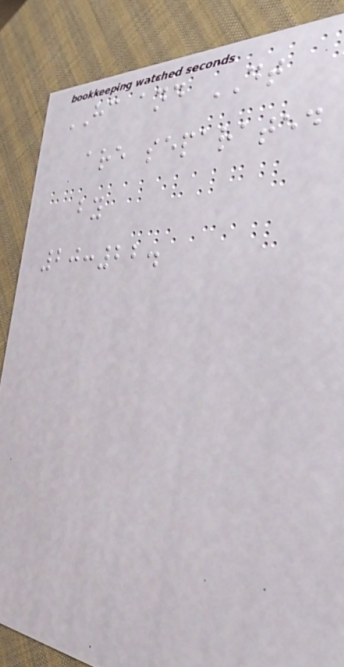HC and DT
are separated
by
20:22.
